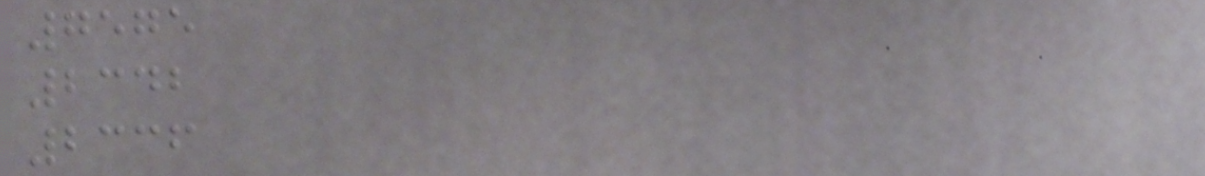7575
2342
2336
